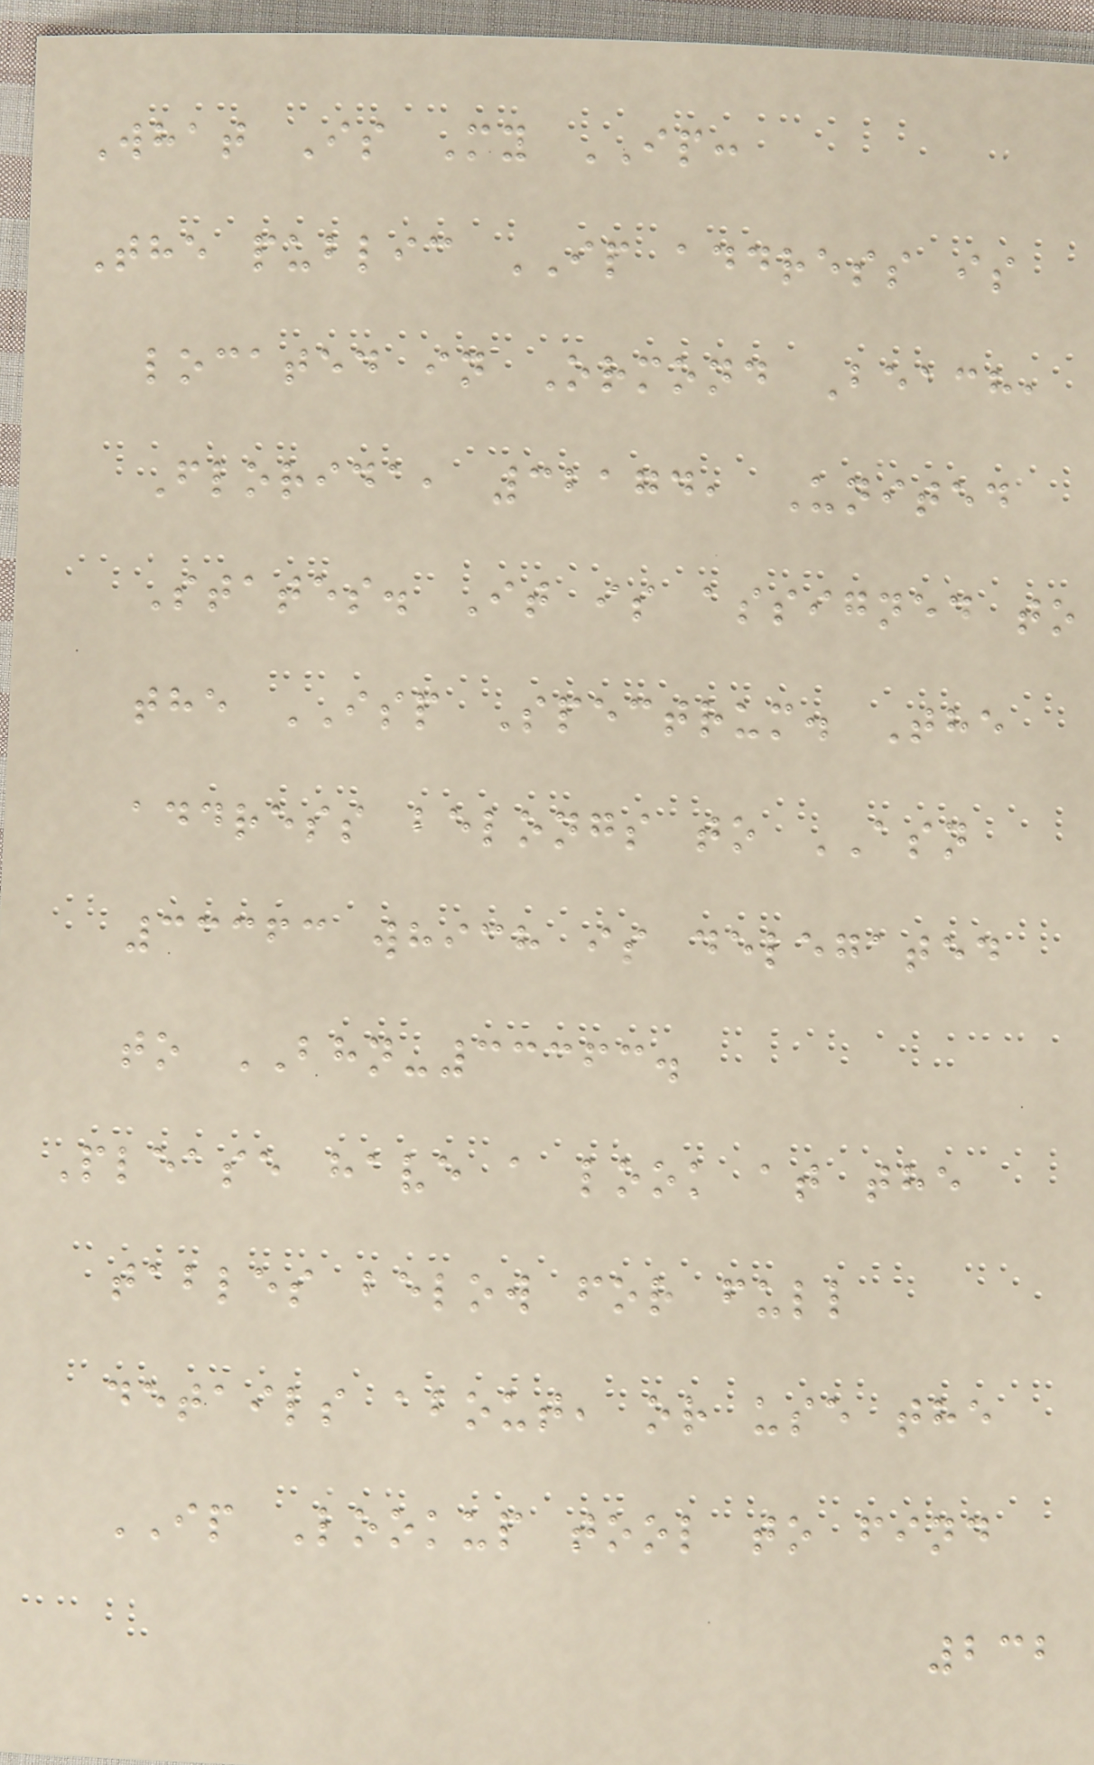What Is My IP:
The public IP address is
located in Ormond Beach,
Florida, 32174, United
States. It is assigned to
the ISP Spectrum. The
address belongs to ASN
33363 which is delegated
to BHN-33363.
Please have a look at the
tables below for full
details about, or use the
IP Lookup tool to find
232
